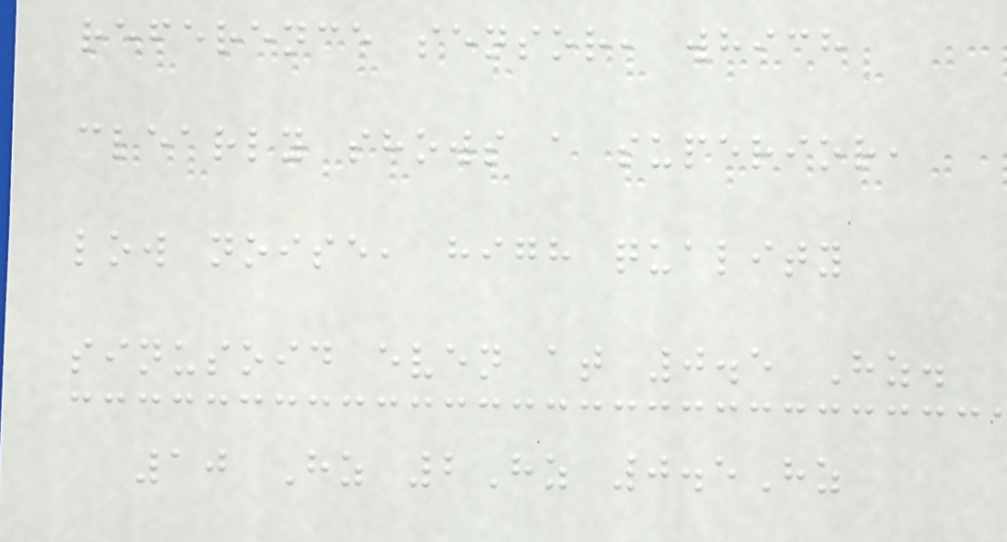reference sensor, which
clearly shows a superior,
low noise, high quality
sinusoid even at 0.5 Hz.
10 Hz 2Hz 0.5Hz
